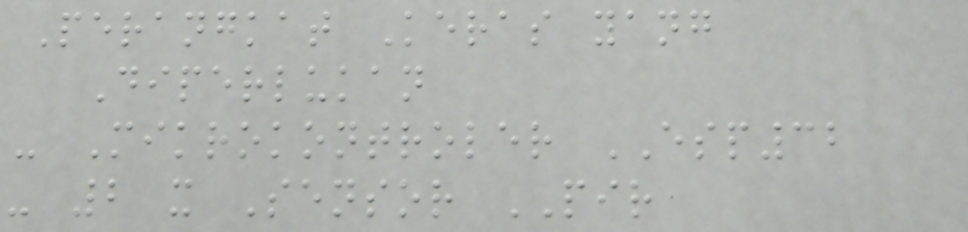Perangkat Keras yang
Diperlukan
- Mikrokontroler ESP32
- 2 x Sensor PIR
